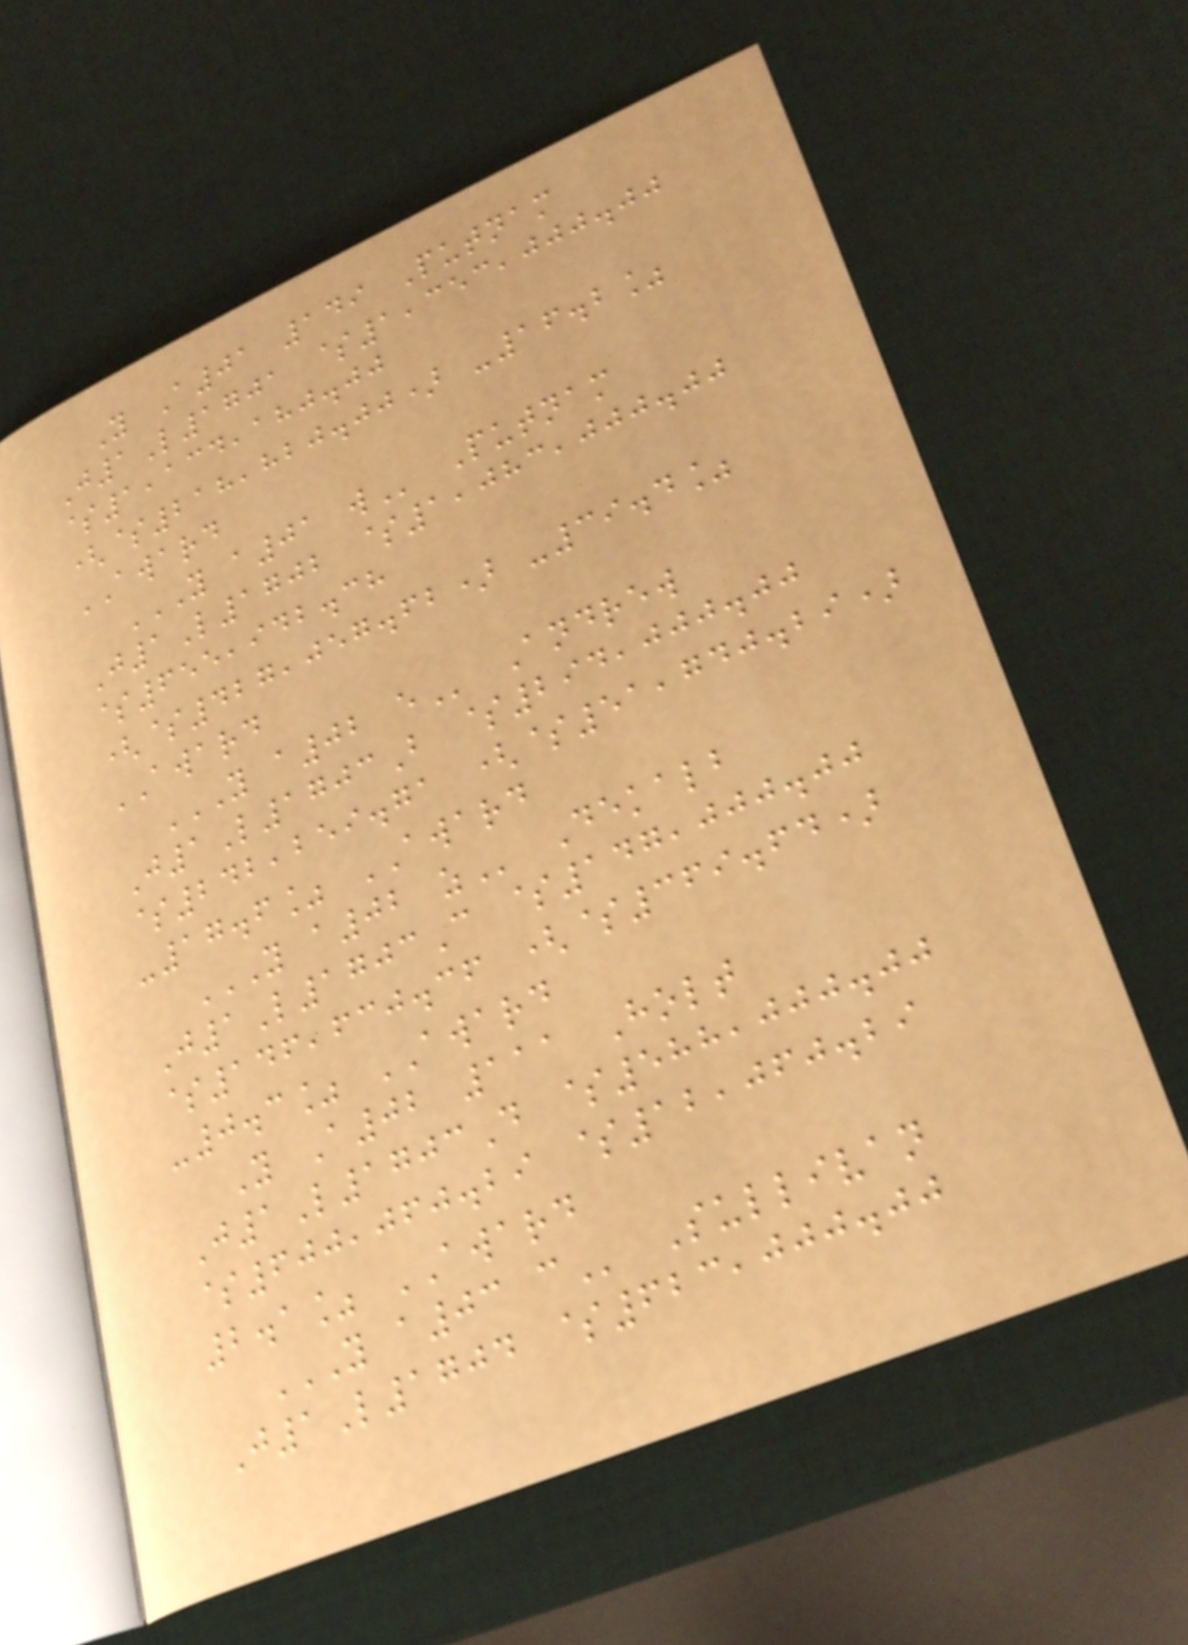Y A01 149 Putnam
J1L1701 $1,353,000.00
$1,134,180.00
($218,820.00) -16.2%
AWARD
Y A01 W Putnam
J1L1702 $1,083,000.00
$655,942.38
($427,057.62) -39.4%
AWARD
Y A02 E Andrew
J1L1703B $294,000.00
$242,259.71 ($51,740.29)
-17.6% AWARD
Y A02 Z Dekalb
J1L1703C $147,000.00
$146,630.36 ($369.64)
-0.3% AWARD
Y A02 111 Holt
J1L1703D $588,000.00
$600,060.29 $12,060.29
2.1% AWARD
Y A03 C Sullivan
J1L1704 $623,000.00
